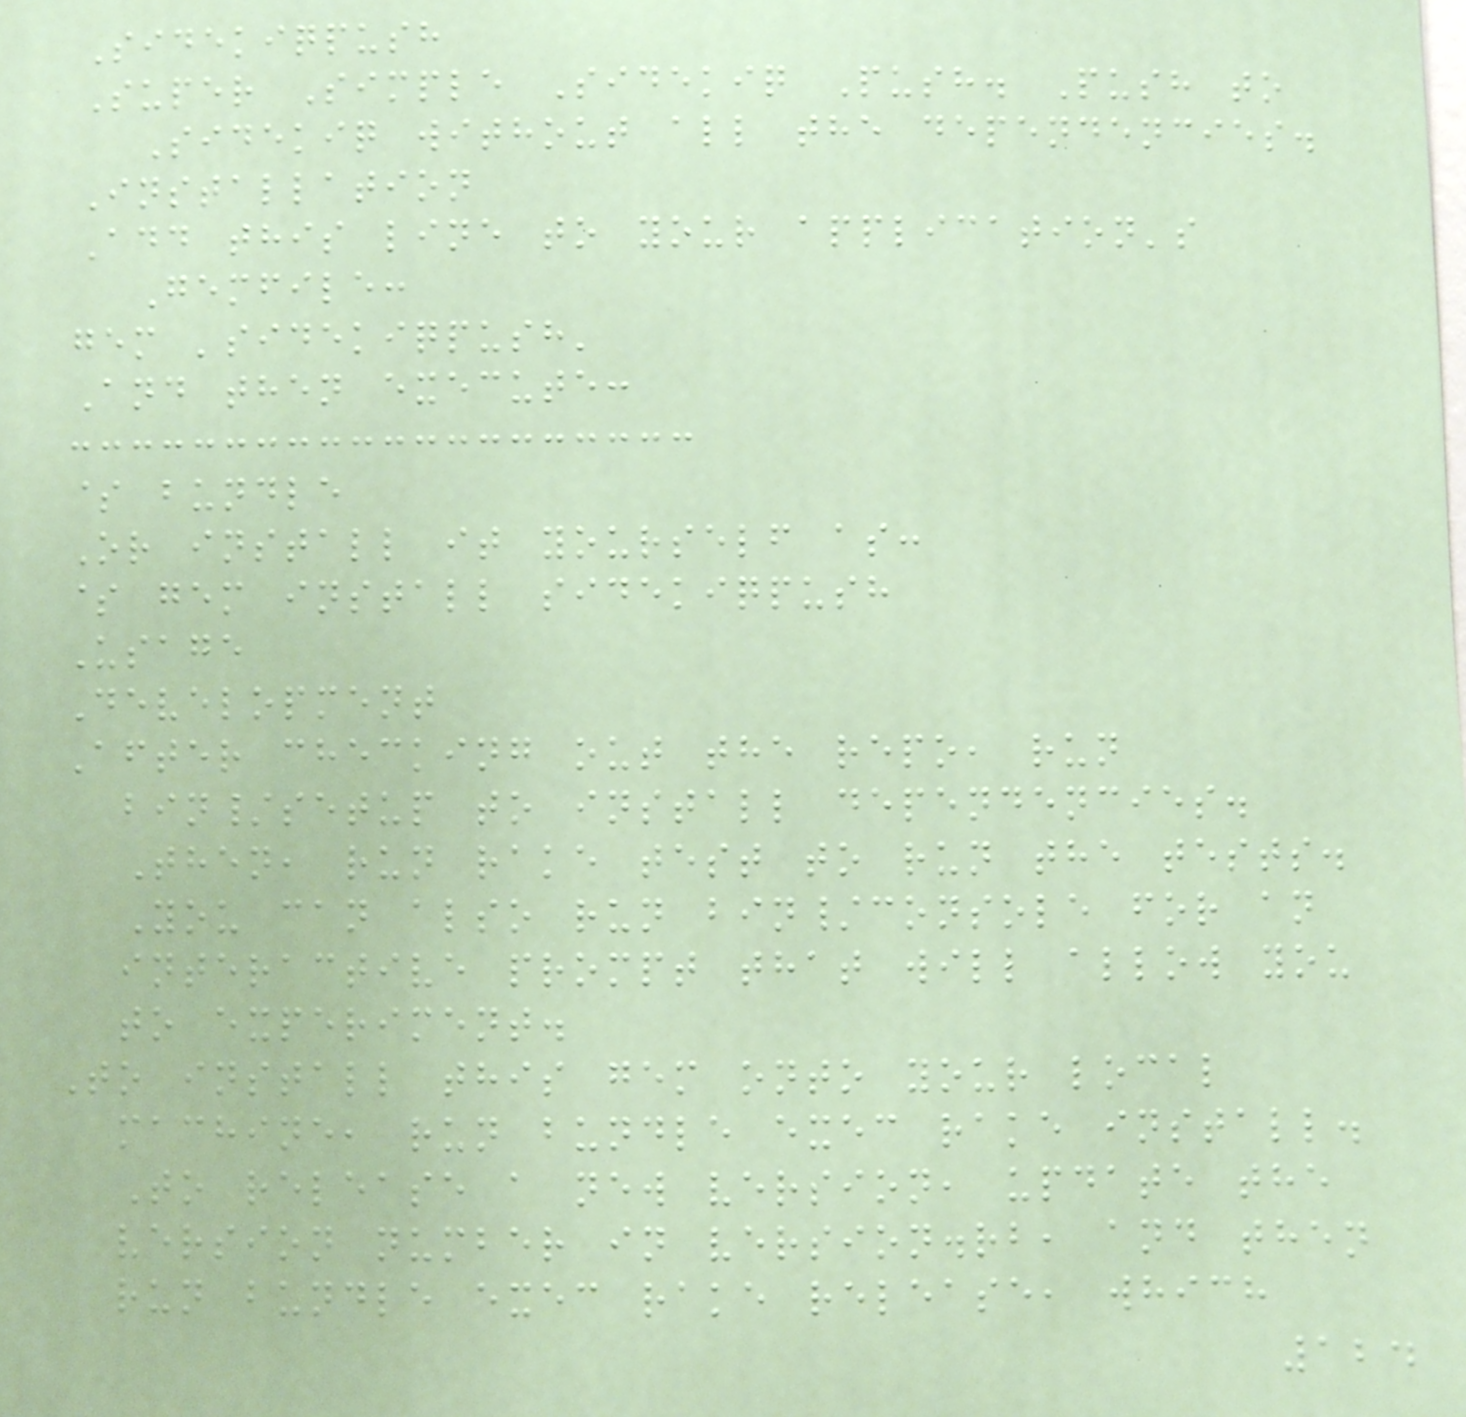Sidekiqpush
Super Simple Sidekiq Push. Push to
Sidekiq without all the dependencies.
Installation
Add this line to your application's
Gemfile:
gem 'sidekiqpush'
And then execute:
$ bundle
Or install it yourself as:
$ gem install sidekiqpush
Usage
Development
After checking out the repo, run
bin/setup to install dependencies.
Then, run rake test to run the tests.
You can also run bin/console for an
interactive prompt that will allow you
to experiment.
To install this gem onto your local
machine, run bundle exec rake install.
To release a new version, update the
version number in version.rb, and then
run bundle exec rake release, which
124
